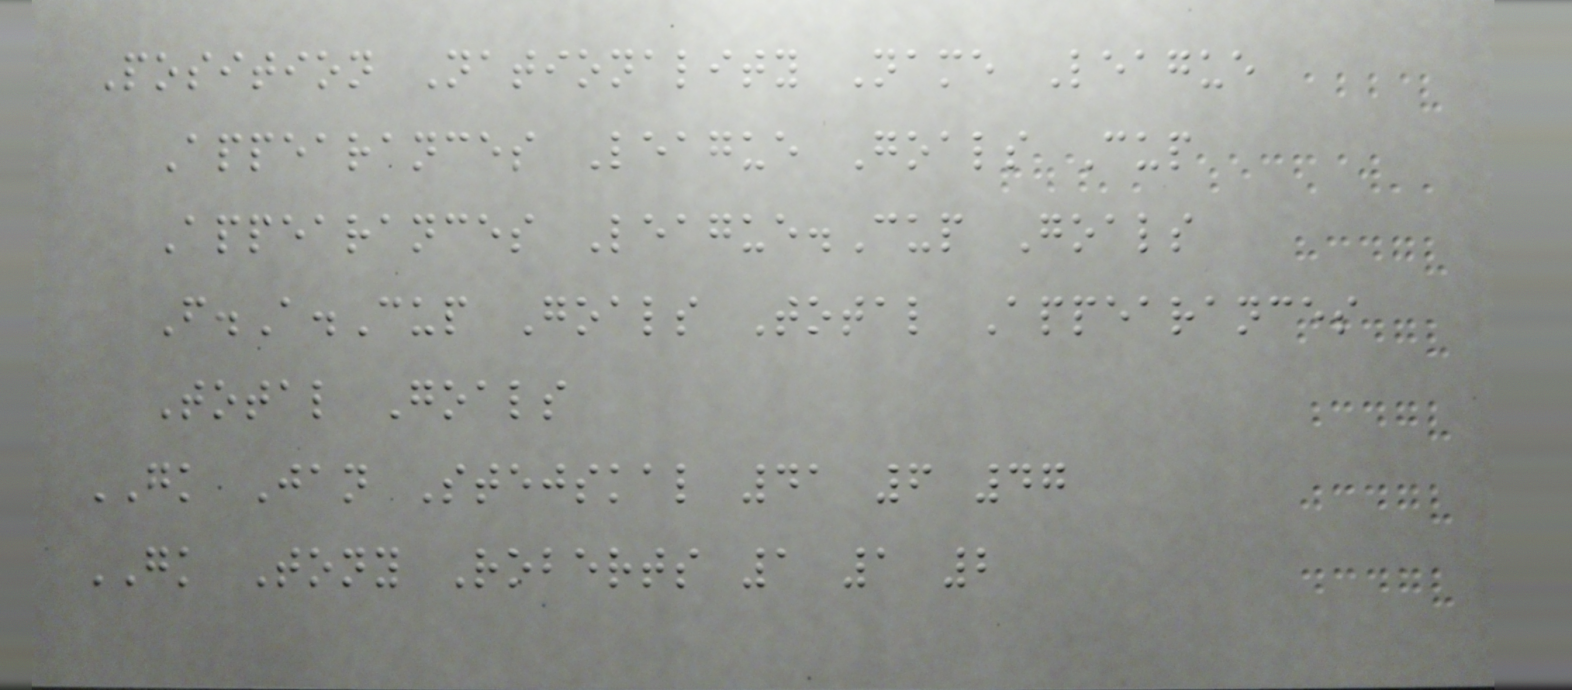Position Nationality Name League
Appearances League Goals Cup
Appearances League.Cup Goals
F.A.Cup Goals Total Appearances
Total Goals
GK Jan Stejskal 41 6 47
GK Tony Roberts 1 1 2
